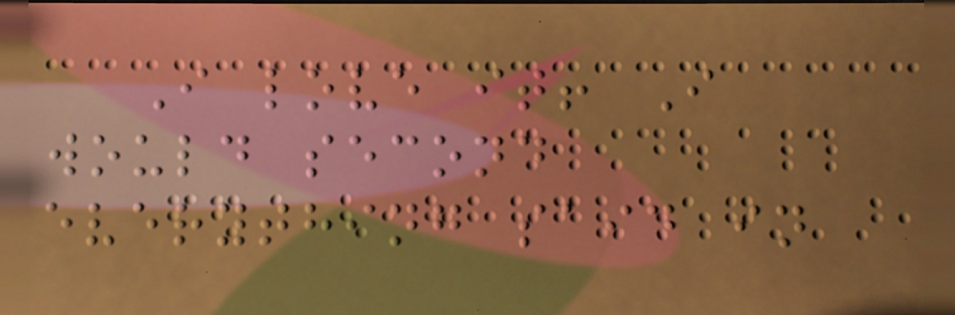I love it! I
would second
everything said in
